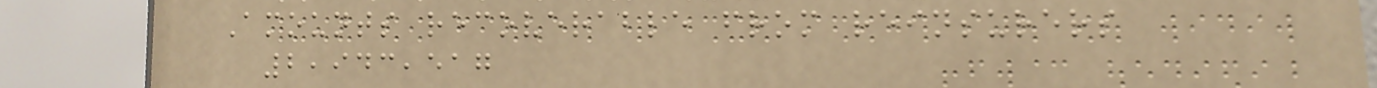Amounts recoverable from reinsurers
2,943,517
